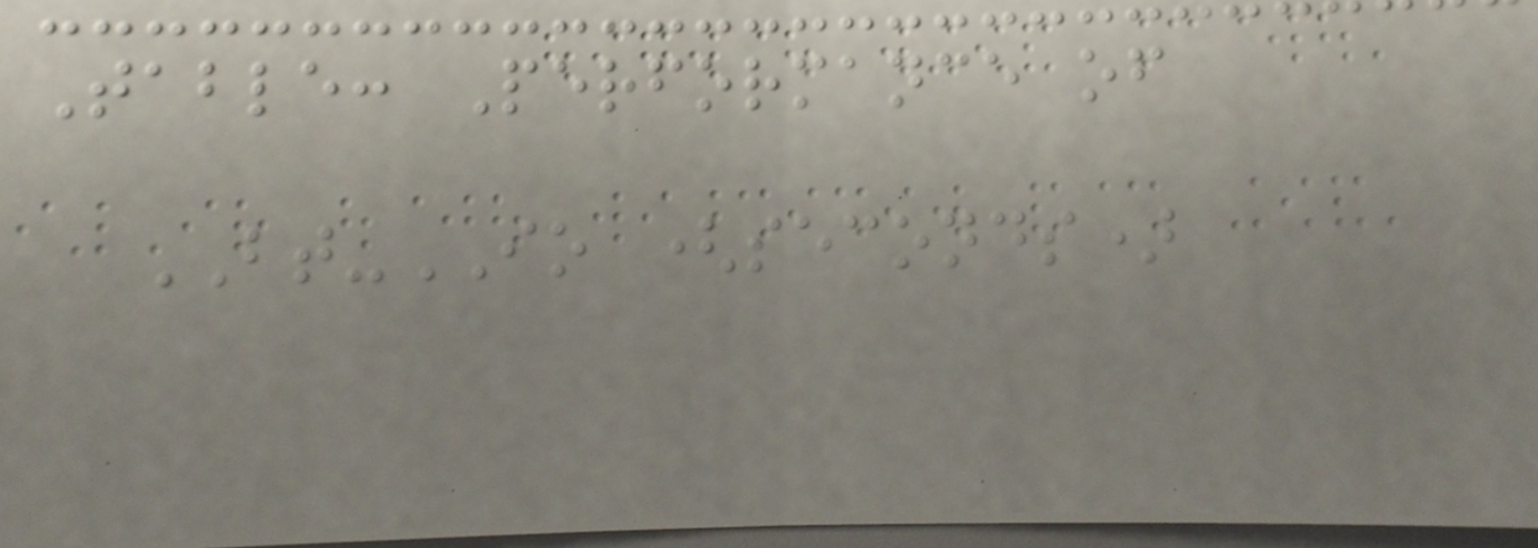Table: Performance of
BT-IO (seconds)
